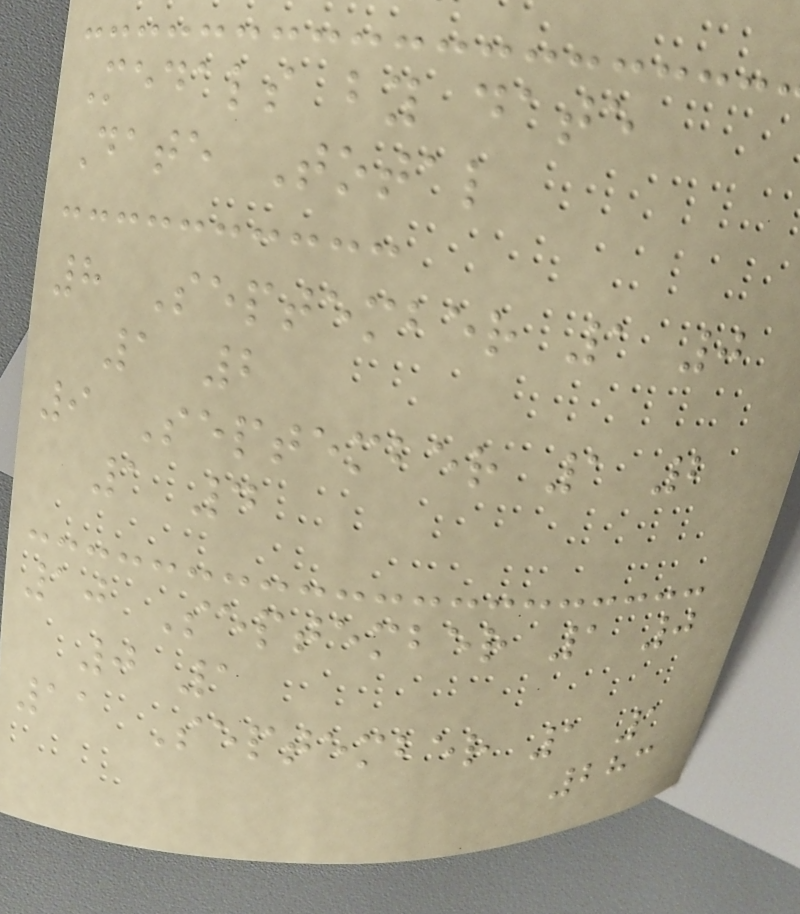Medals by date
Date Total
8 September 1 0
1 2
9 September 1 2
1 4
10 September 1 0
0 1
11 September 1 1
283
